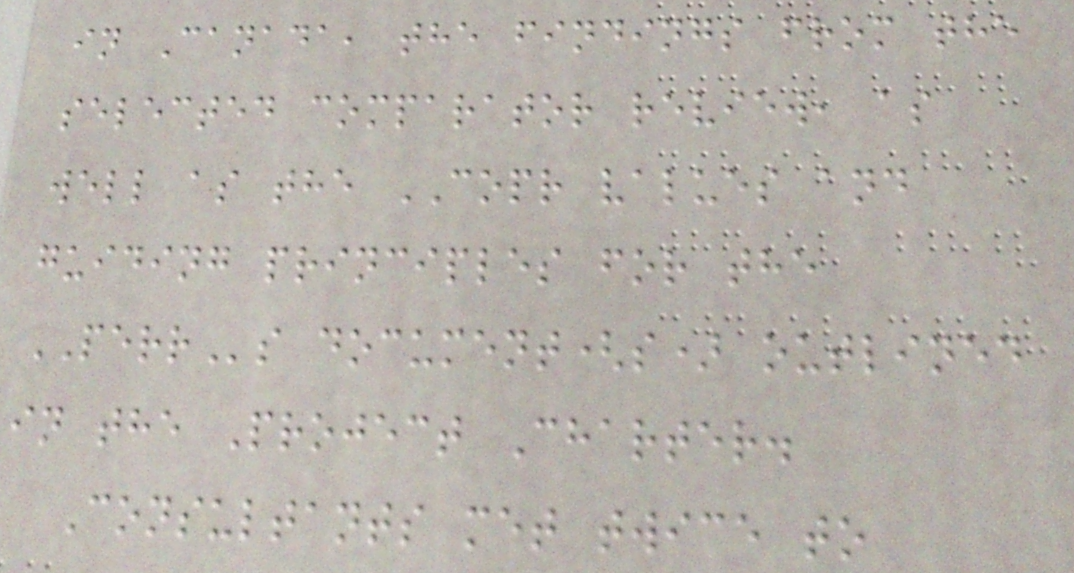in Canada, the findings from the
selected comparator review, as
well as the COPR values and
guiding principles for the
PERRs document(s) outlined
in the Project Charter.
Consultants met twice to
